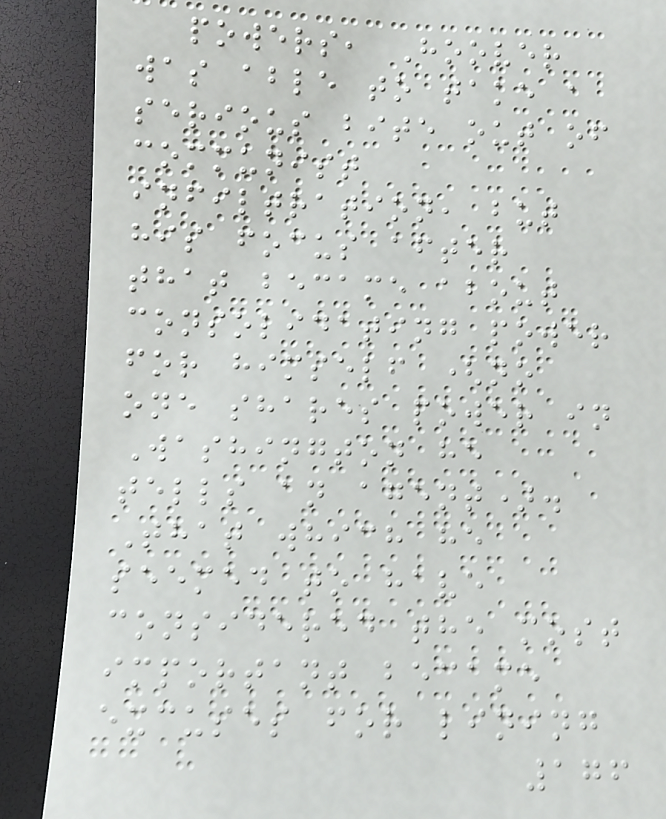powers, Hoover
was able to take a
serious bite out of
communist
infiltration, but
his focus after
that became about
consolidating power
for himself (no
one shares power in
Washington he
tells an agent).
That which he
seemed to have
considered the most
important became
excuses for lining
176
